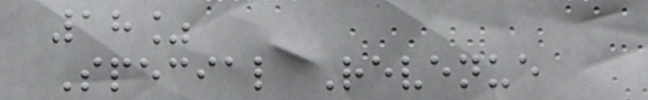18%
Special Revenue
